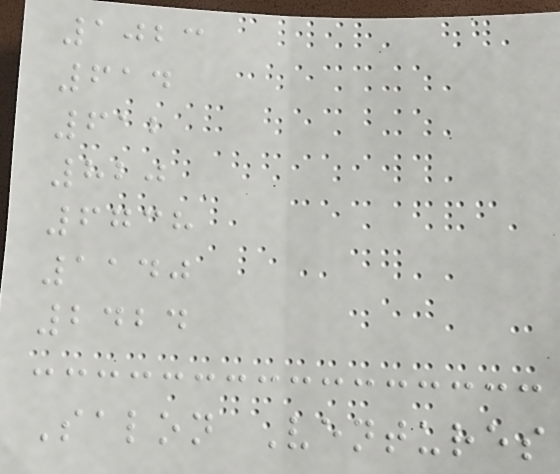1023
614
612
820
6738
1140
2424
Salon Ventures
